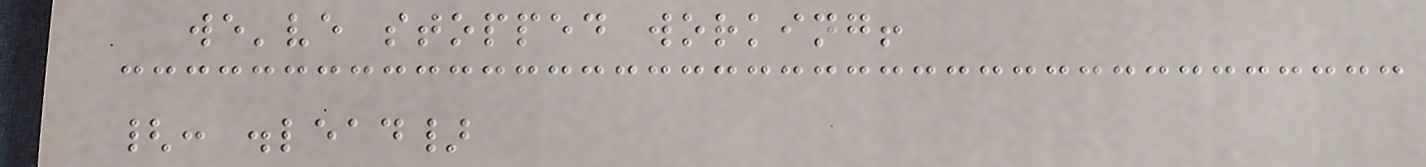we've stopped working!
{: .lead}
